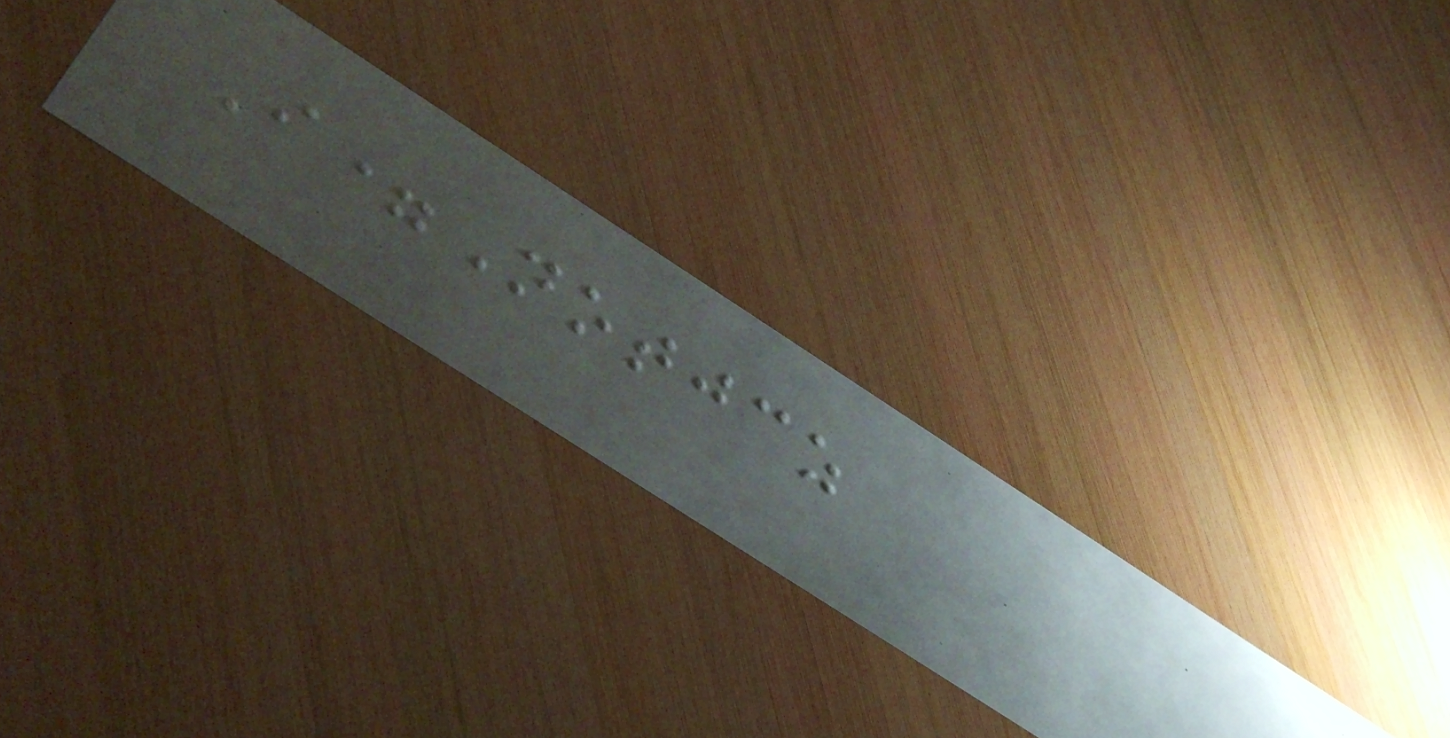I=Notjcz
